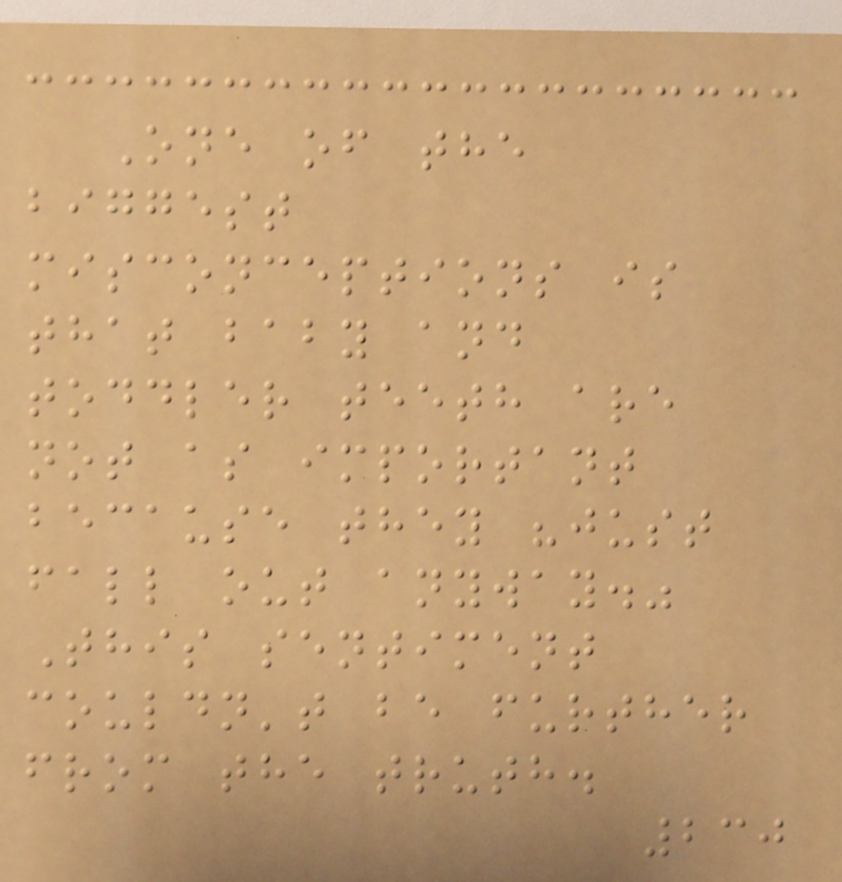One of the
biggest
misconceptions is
that baby and
toddler teeth are
not as important
because they "just
fall out anyway."
This sentiment
couldn't be further
from the truth.
230
